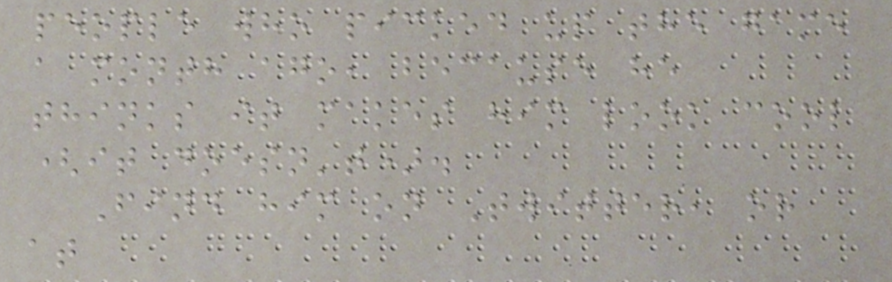people who picked up the game
a month ago, because he
thinks it makes him look cool
(it doesn't).
Find him on Twitter, or
at
